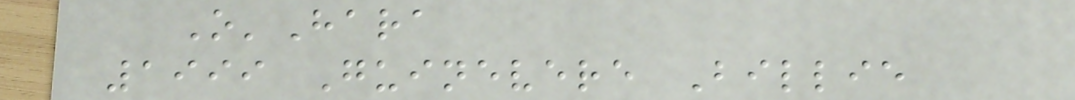O'Hara
1999 Guinevere Billie
